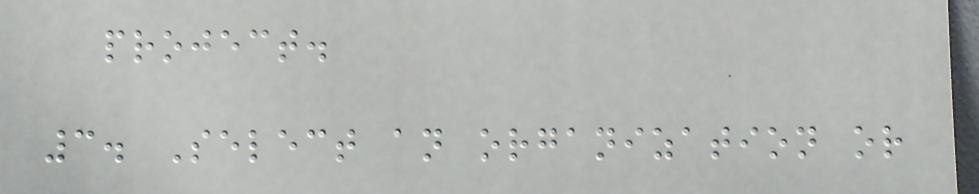project.
3. Select an organization or
